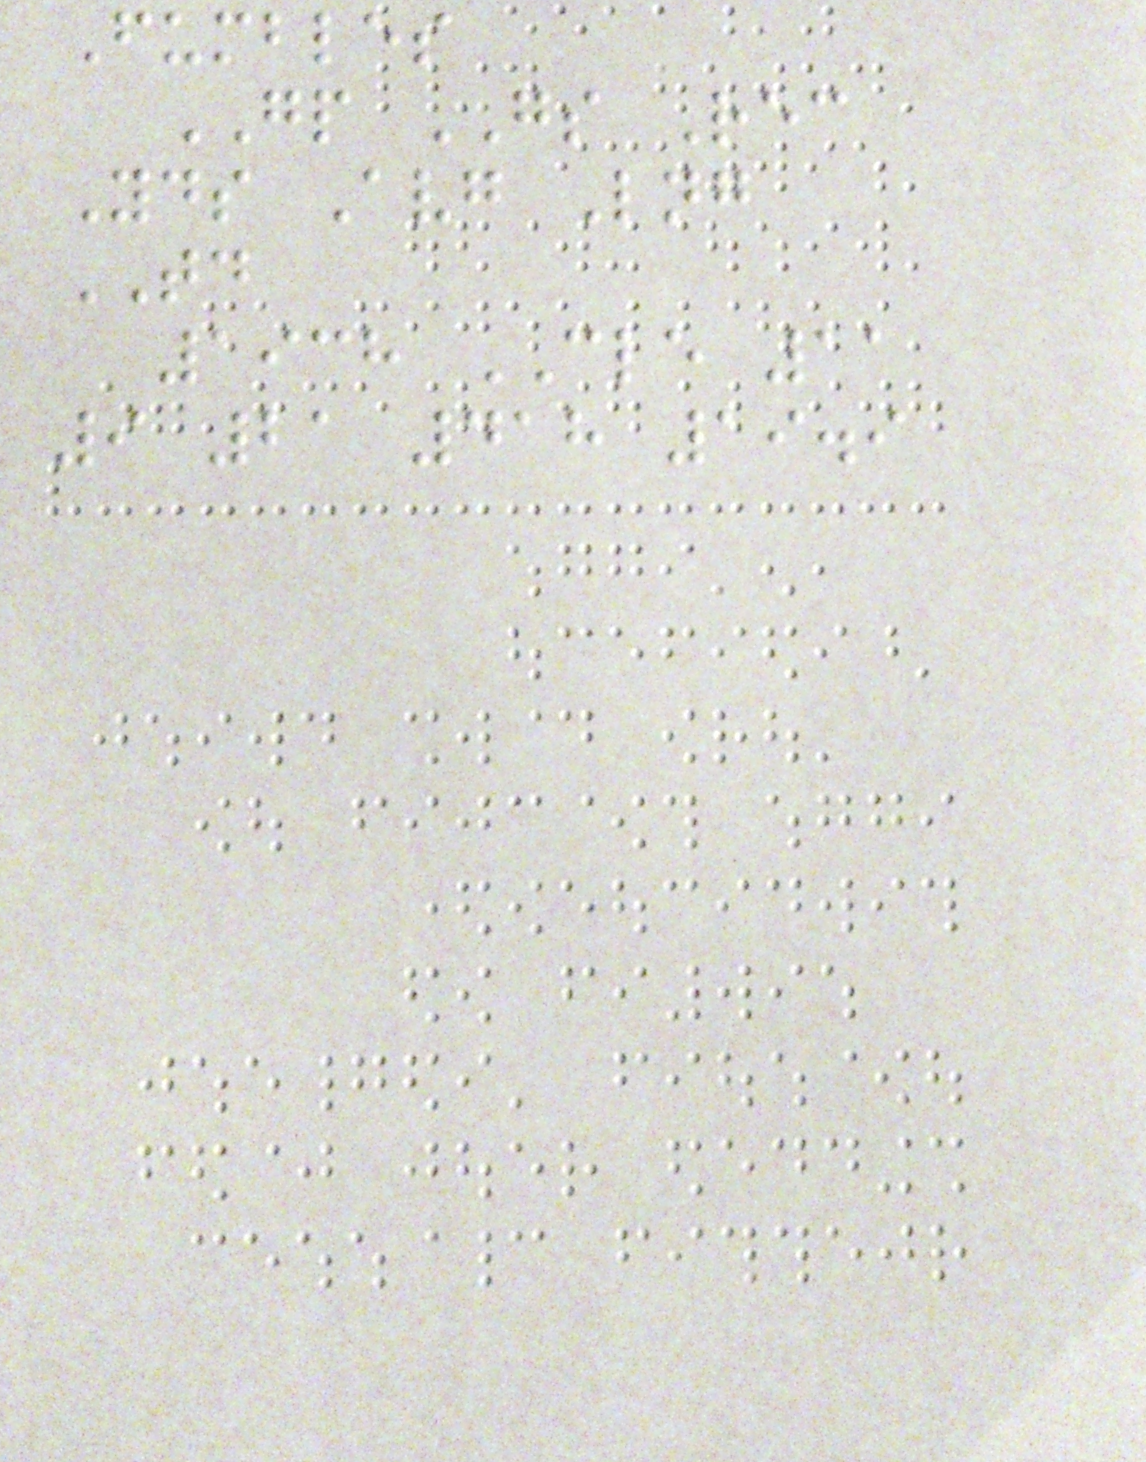Fumbles
GP GS Rec
Yds Avg Lng
TD
1938 CLE 11
9 21 418 19.9
